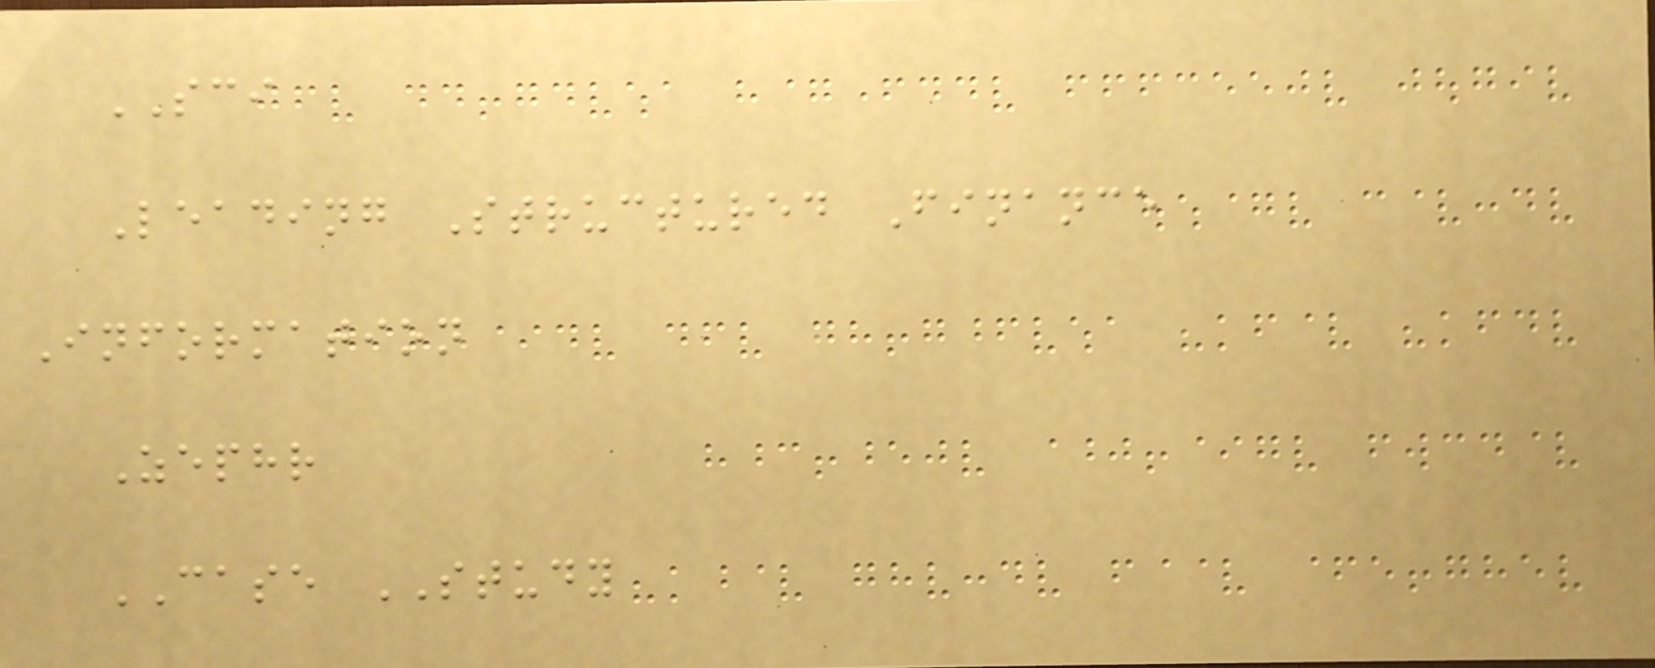SCI
Leading Structured Finance
Information
Zephr
CASE STUDY
